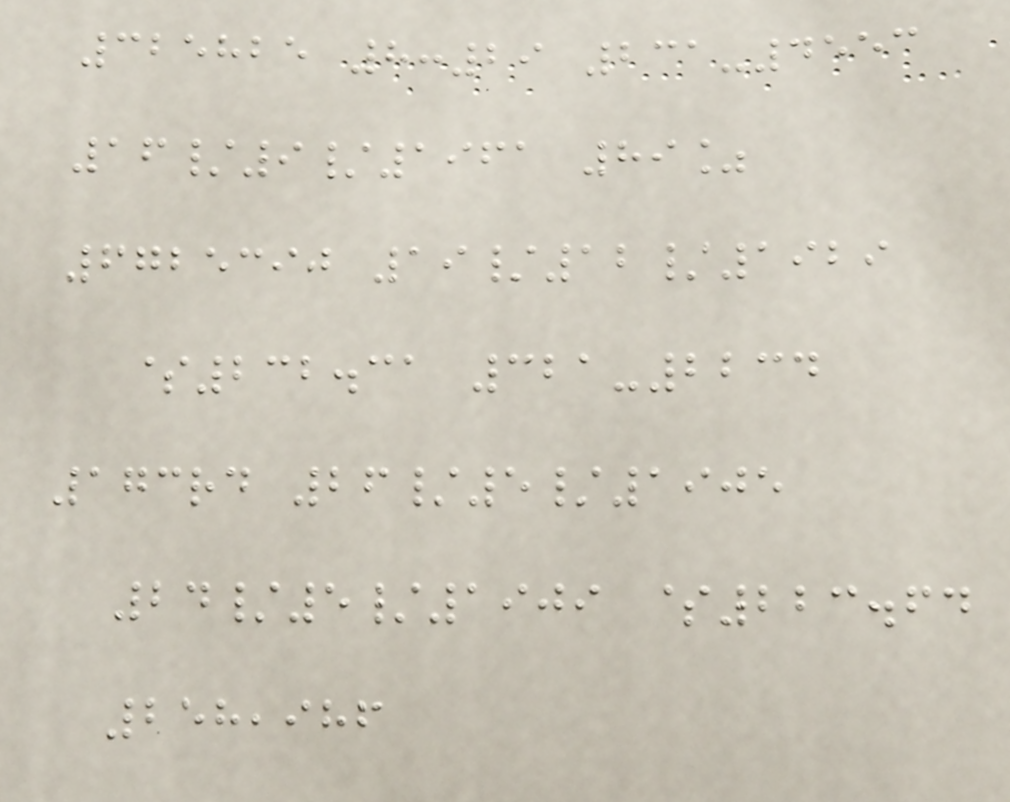325825 8:29 231-4553
16/9/1961 89%
6725390 19/12/1929
$232.31 321-2234
173rd 26/5/1905
24/5/1909 $223.64
258,986
